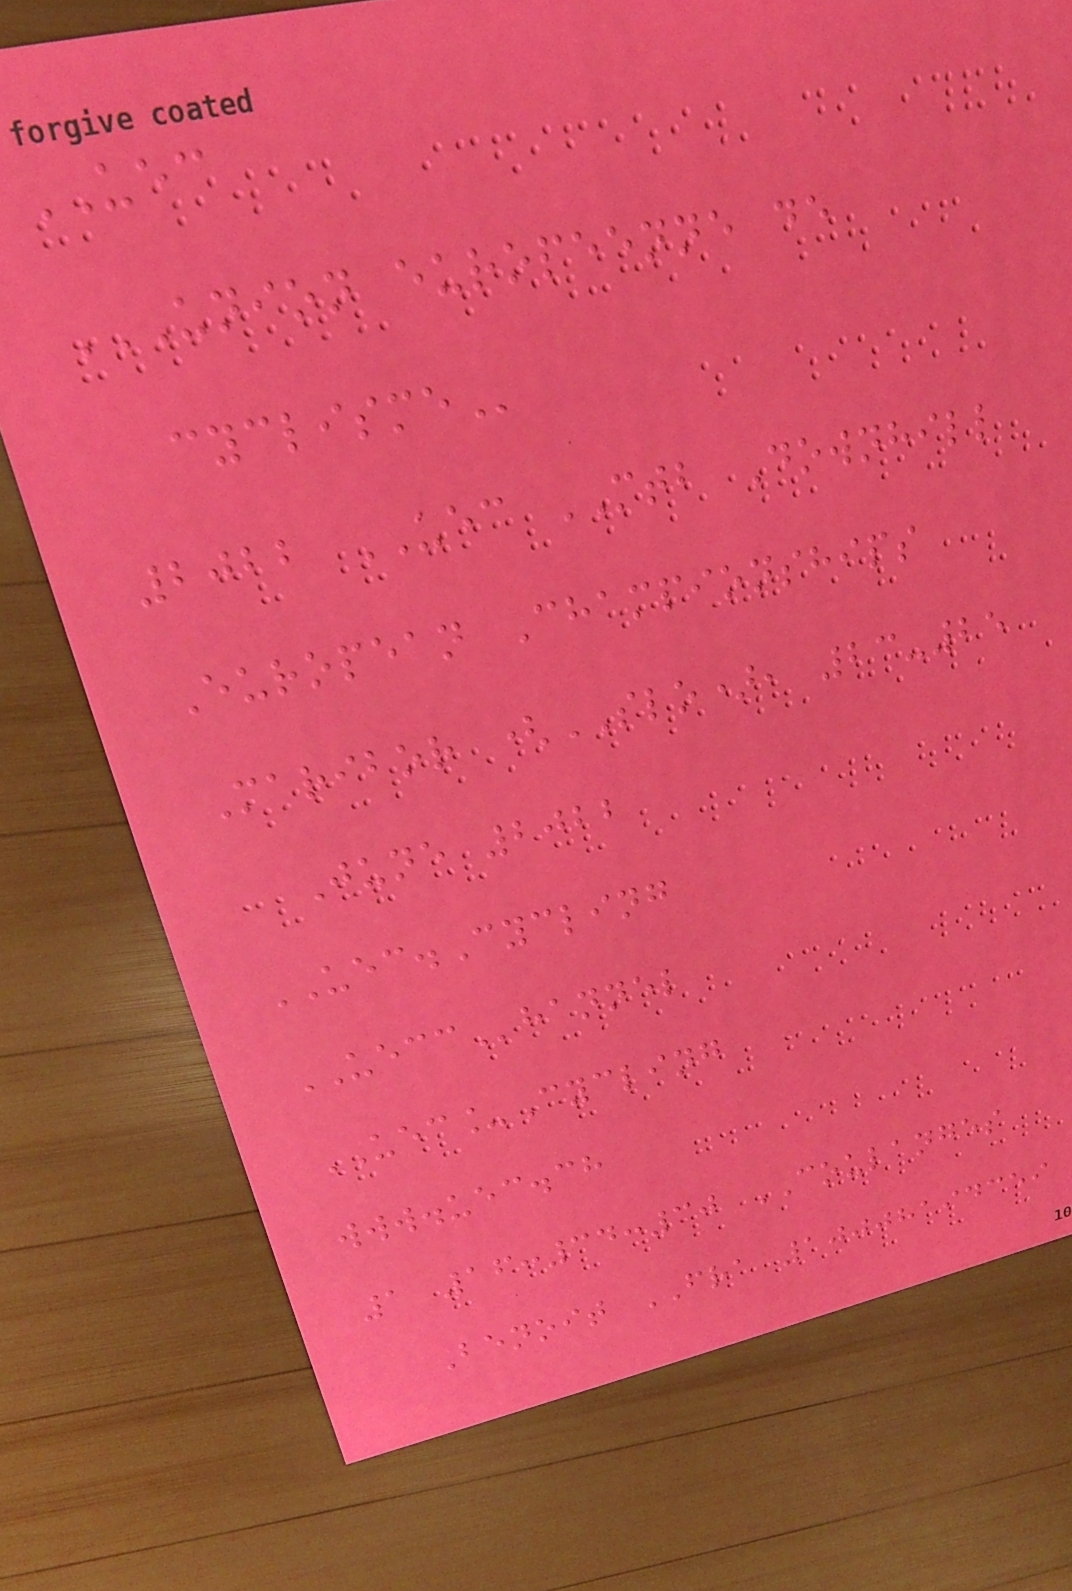UEC
UNION EUROPEENNE DE
CYCLISME
2022 UEC MTB Downhill
European Championships
Maribor (SLO), 23-25
June 2022
UEC.Cycling
UECChannel
UEC_Cycling
www.uec.ch
1 16:34:30 COULANGES
Benoit FRA 10008194359
